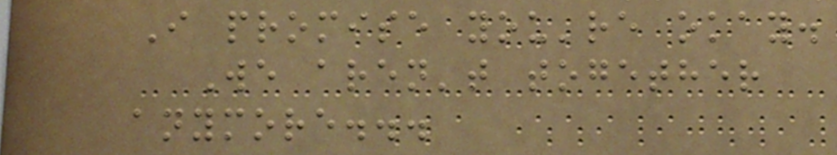I promise you're okay.
We aren't together
anymore...
